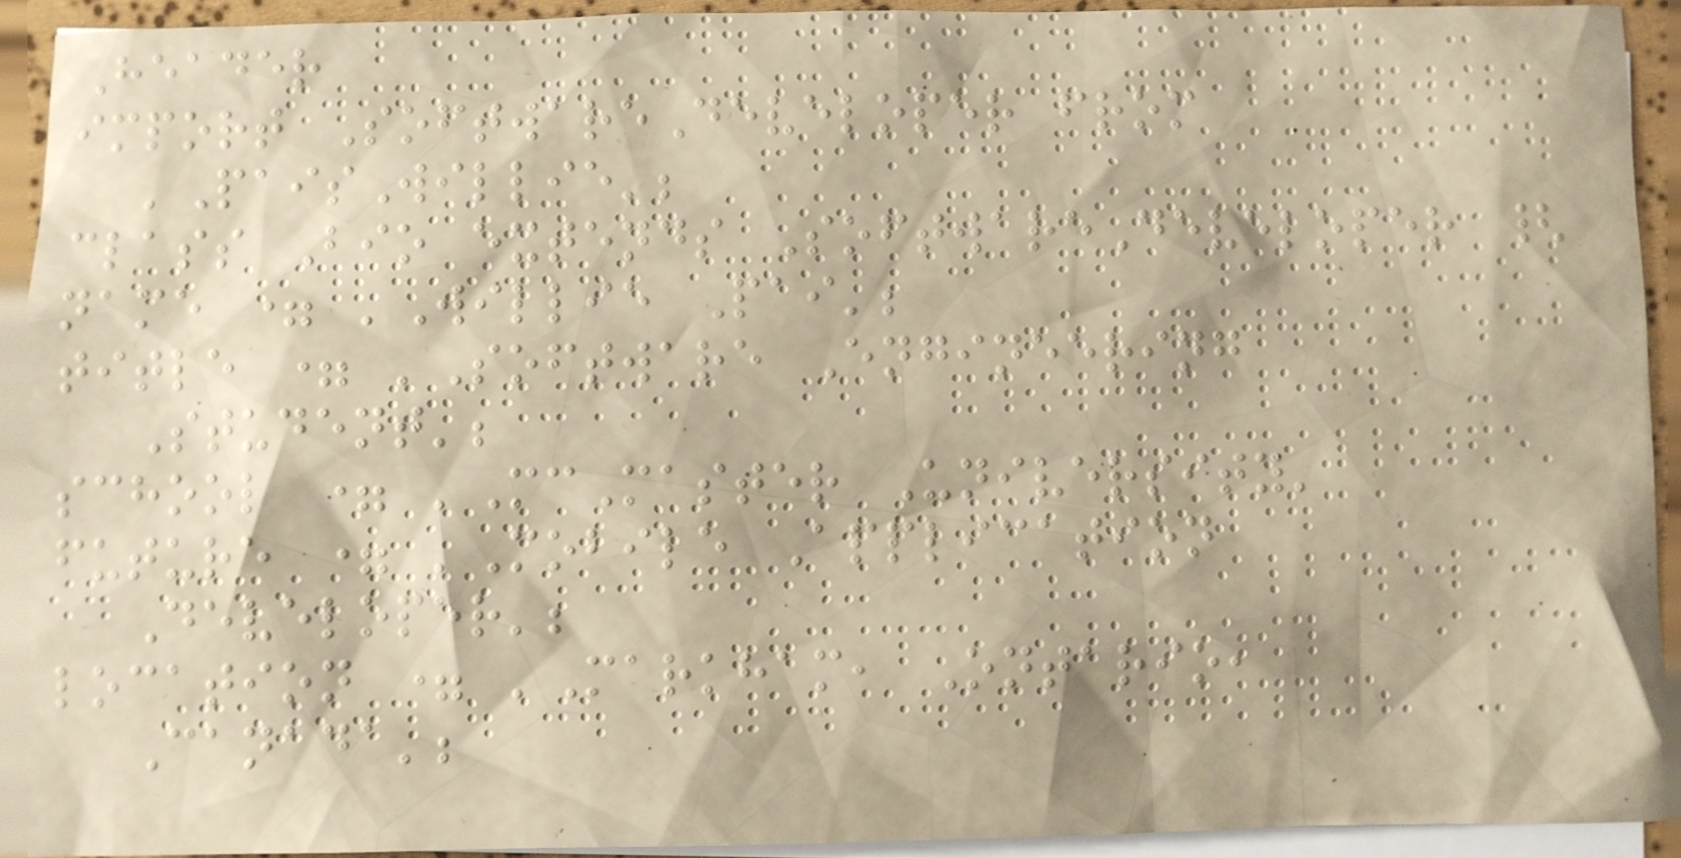Header
import SoftwareDeveloper from
'PaisWillie';
class Bio extends SoftwareDeveloper {
name = 'Willie Pai';
title = 'Software Engineering
Student';
school = 'McMaster University'
future = 'Mobile Application
Developer';
location = 'Markham, Ontario,
Canada';
